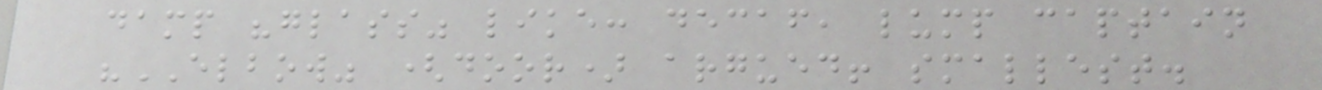damp "glass" like: decaf, lump captain
"ELBOW" (door) argued! smallest.
